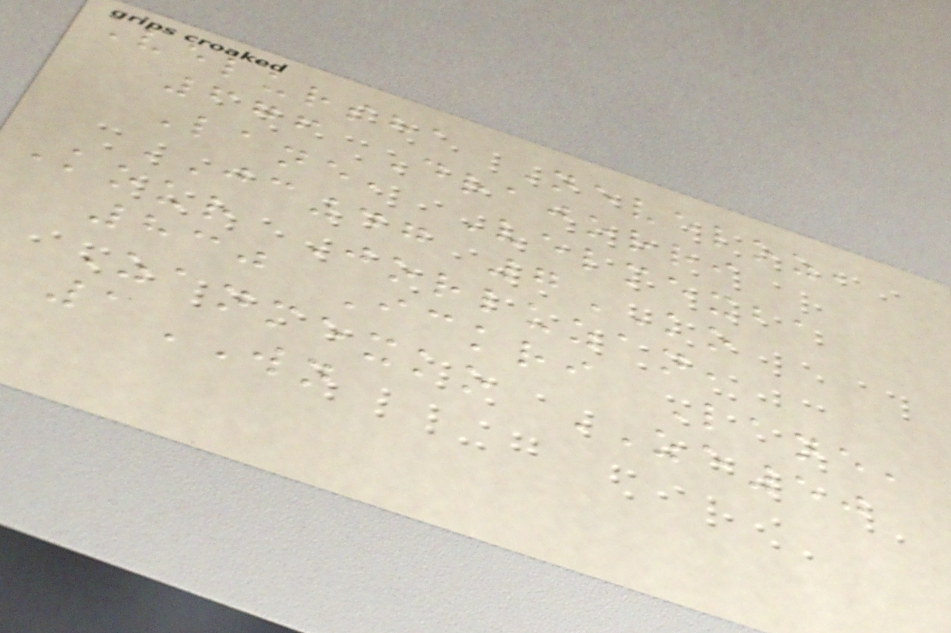Velursha Neveloz,
676 Drajorri
Lane, Velmexba
JC47 7KO
Kour Jorluzan,
830 Ickri Lane,
Zanmexko ZE50
1WN
